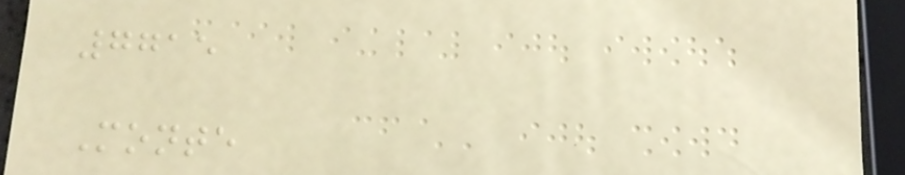7715
Monte
